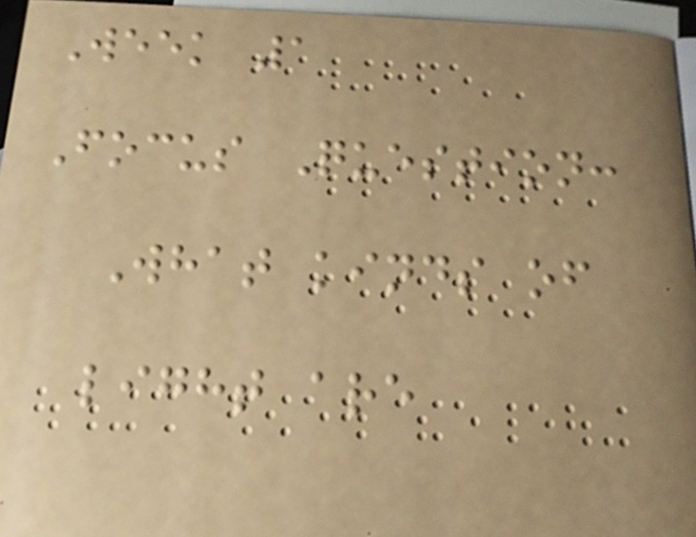Week 1
Focus Question:
What kinds of
light are
